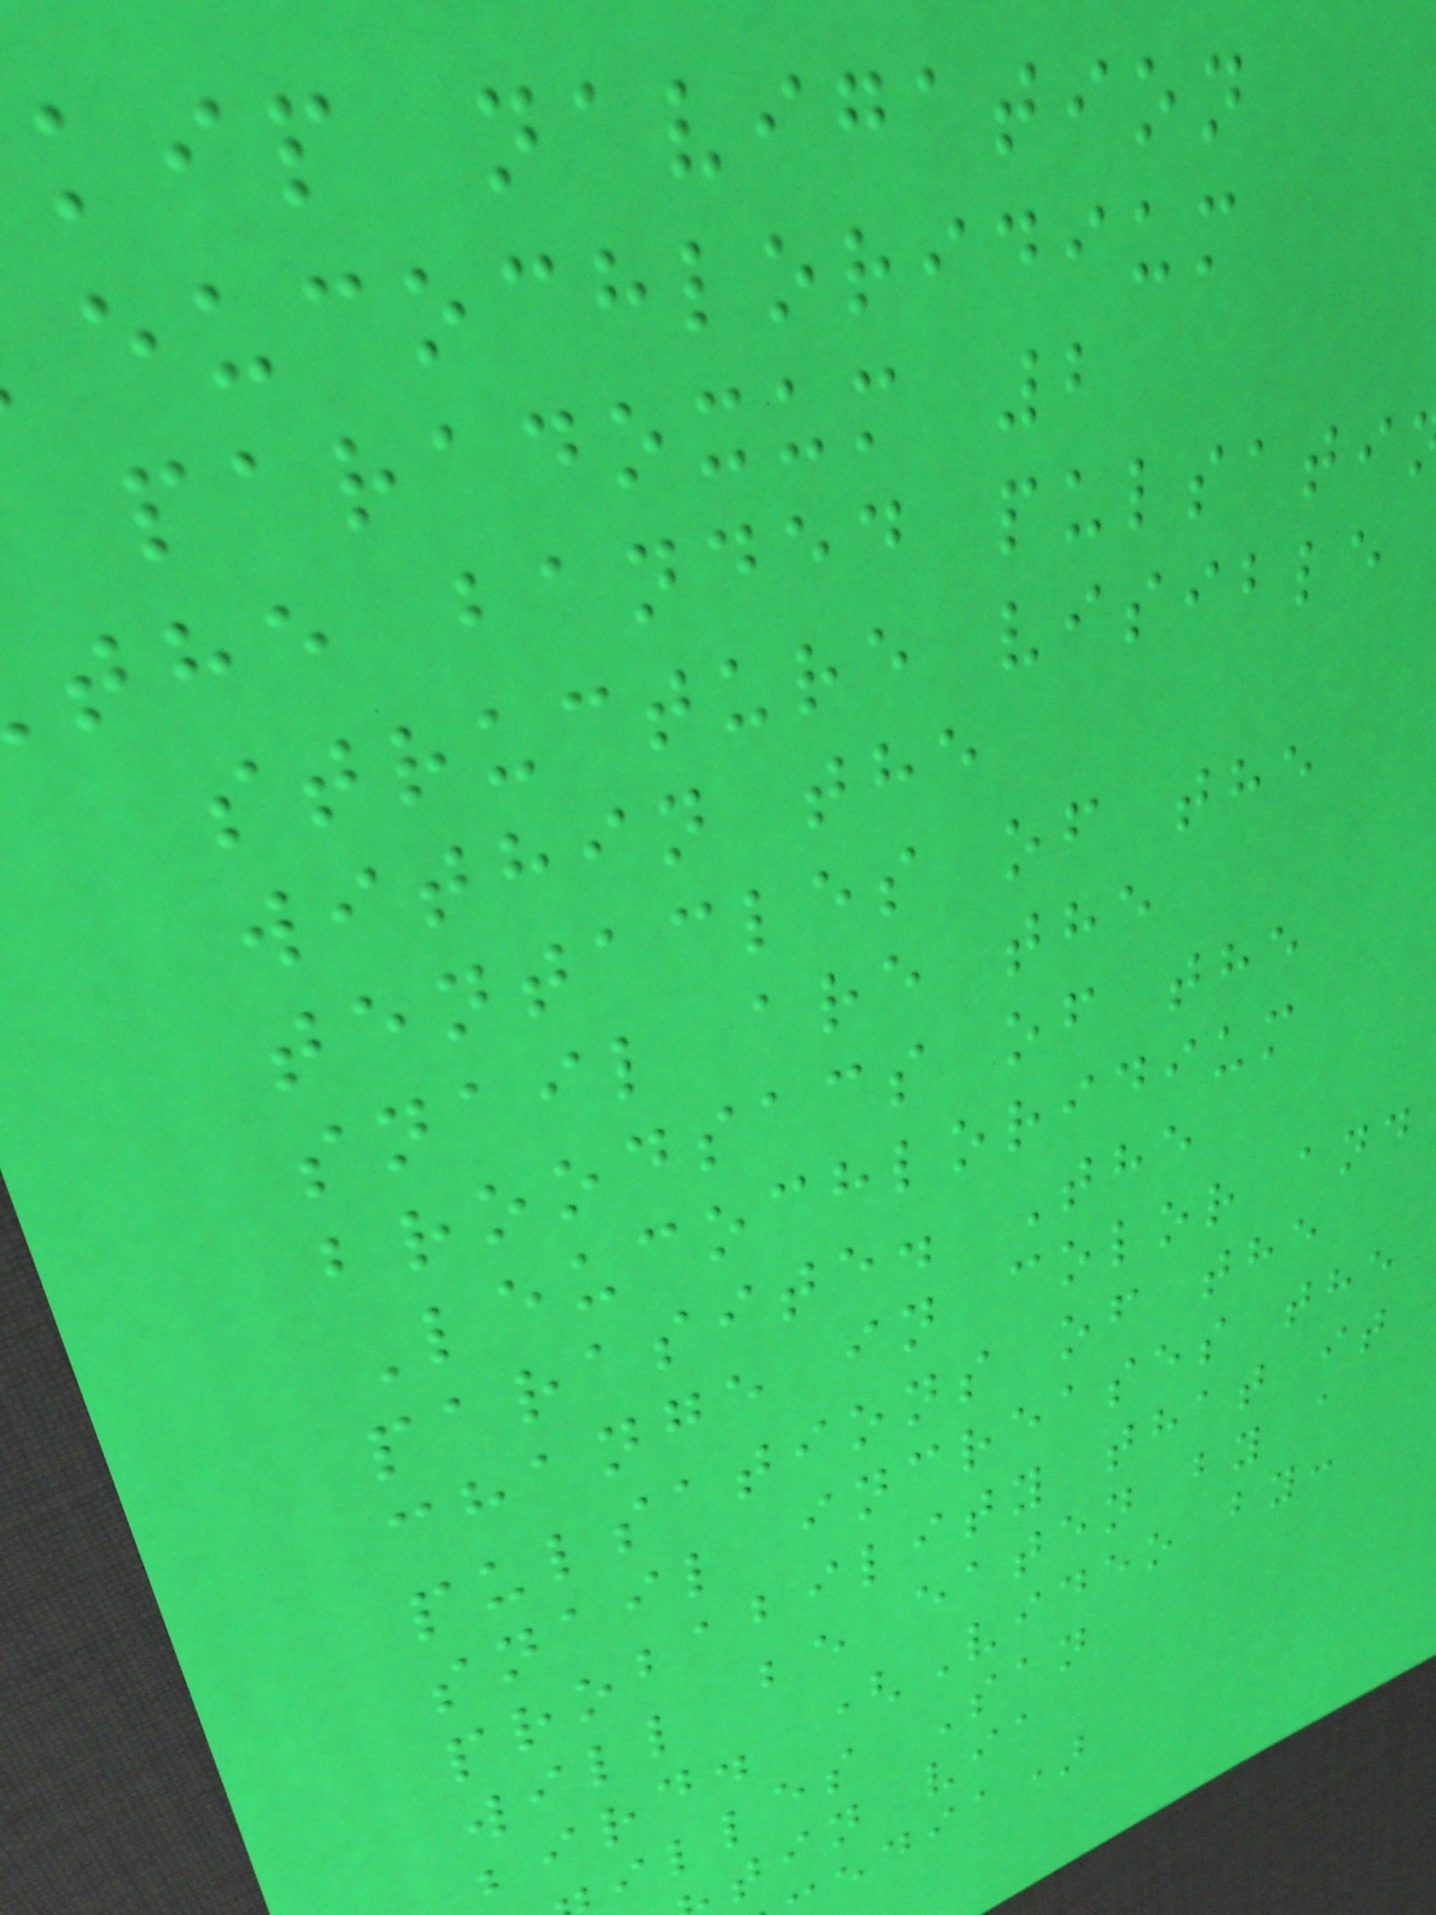kip navigation
eucochloridium
paradoxum 2
the banded pulsati
structure visible
within the
tentacles of the
snail are the
broodsacs of the
Leucochloridium
parasite. The
change in color and
pulsations of the
snail increases the
probability that it
will be eaten by a
bird. (Video by:
illes San
tin via
edia)
